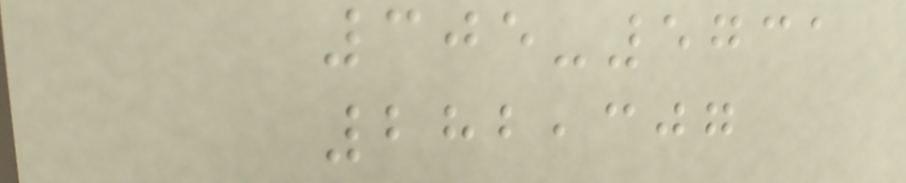305-5731
282,307
